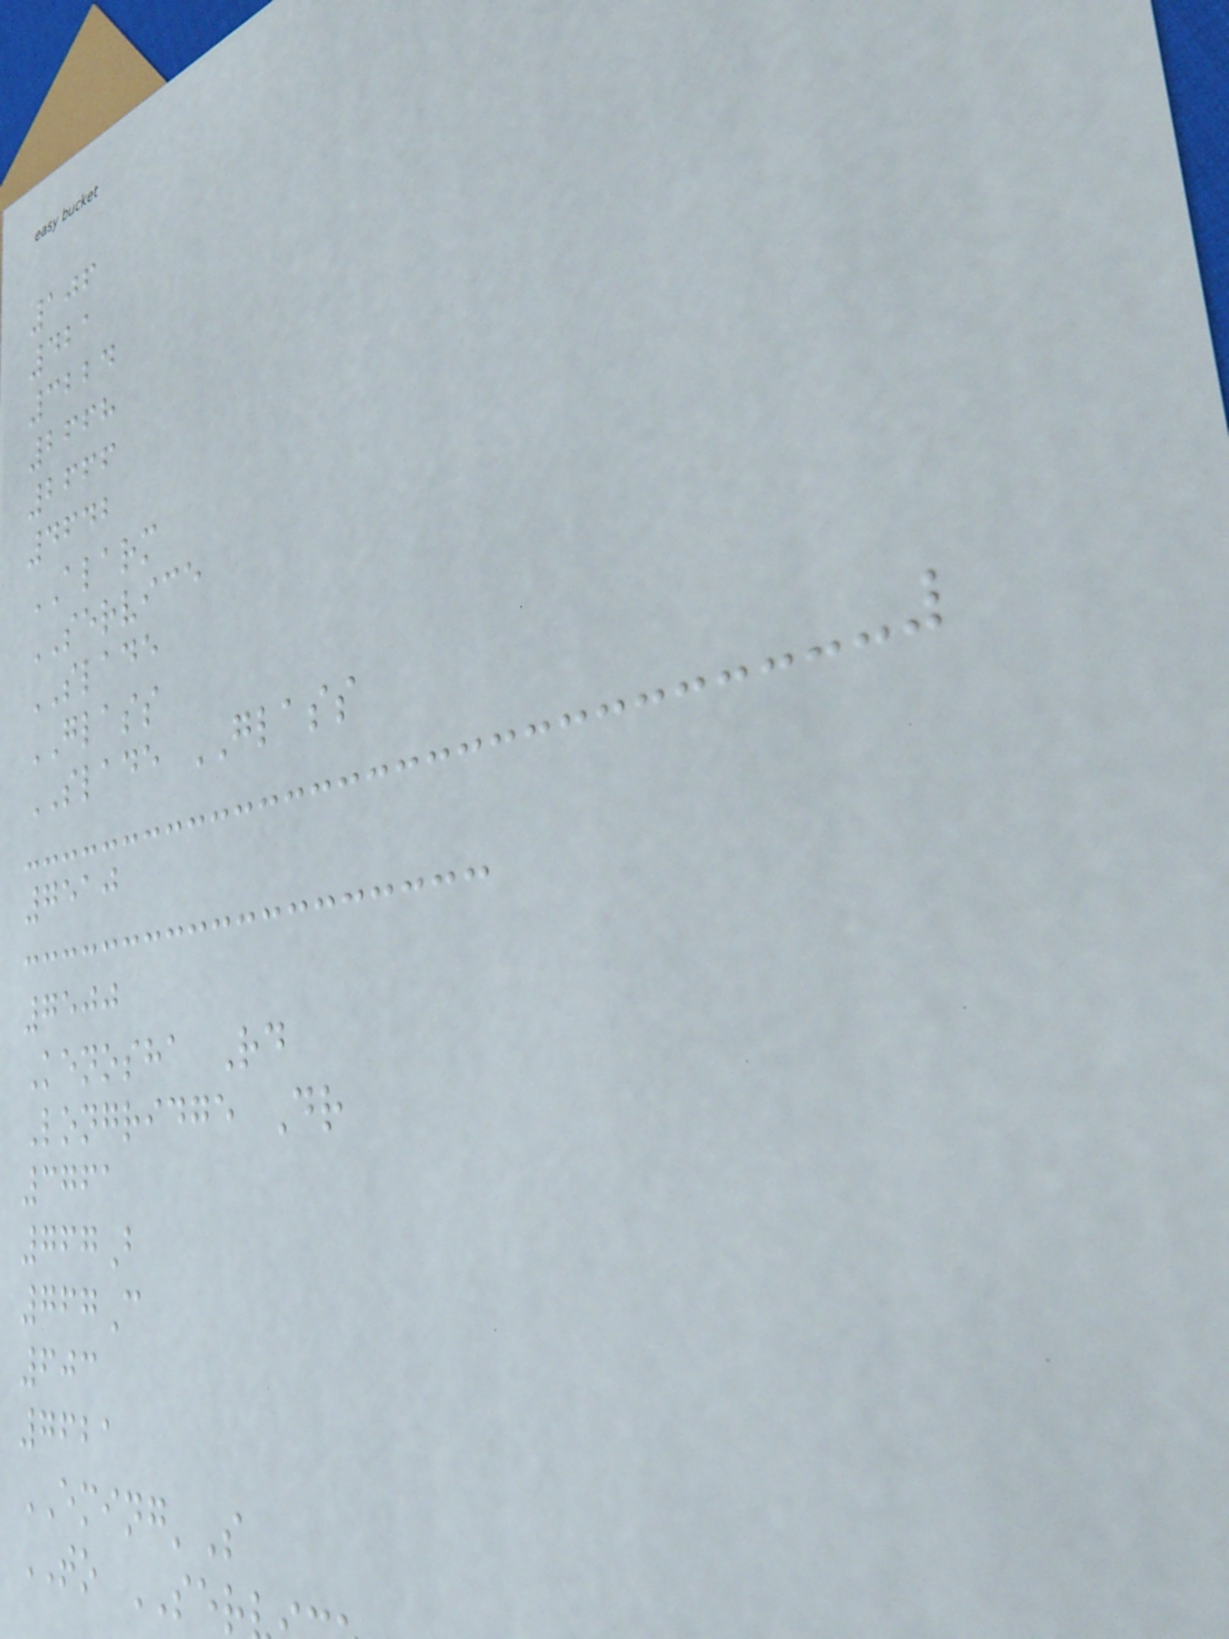106
421
3224
2668
2666
4642
ALARM
SERVICE
SLADE
GLASS
SLADE GLASS
7510
7500
Kenosha Rd
Longridge Dr
3761
767B
767C
603
7621
EMING'S
TO SER
